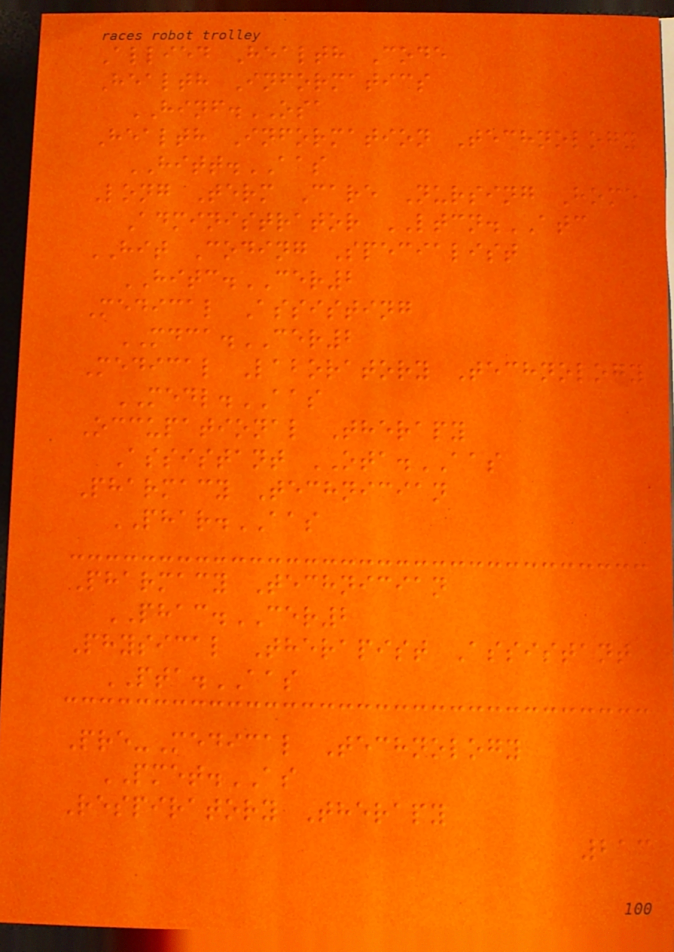Allied Health Code
Health Informatics
HINF.OSA
Health Information Technology
HITT.AAS
Long Term Care Nursing Home
Administrator LTCN.ATC
HIT Coding Specialist
HITC.CER2
Medical Assisting
MDCA.CER2
Medical Laboratory Technology
MEDL.AAS
Occupational Therapy
Assistant OTA.AAS
Pharmacy Technician
PHAR.AAS
Pharmacy Technician
PHAC.CER2
Physical Therapist Assistant
PTA.AAS
Pre-Medical Technology
PMET.AS
Respiratory Therapy
213
